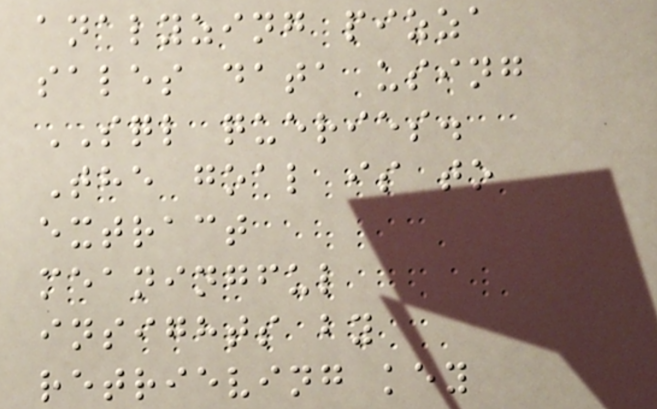analyzing pizza
sales data using
SQL queries.
The goal is to
extract
meaningful
insights by
retrieving key
